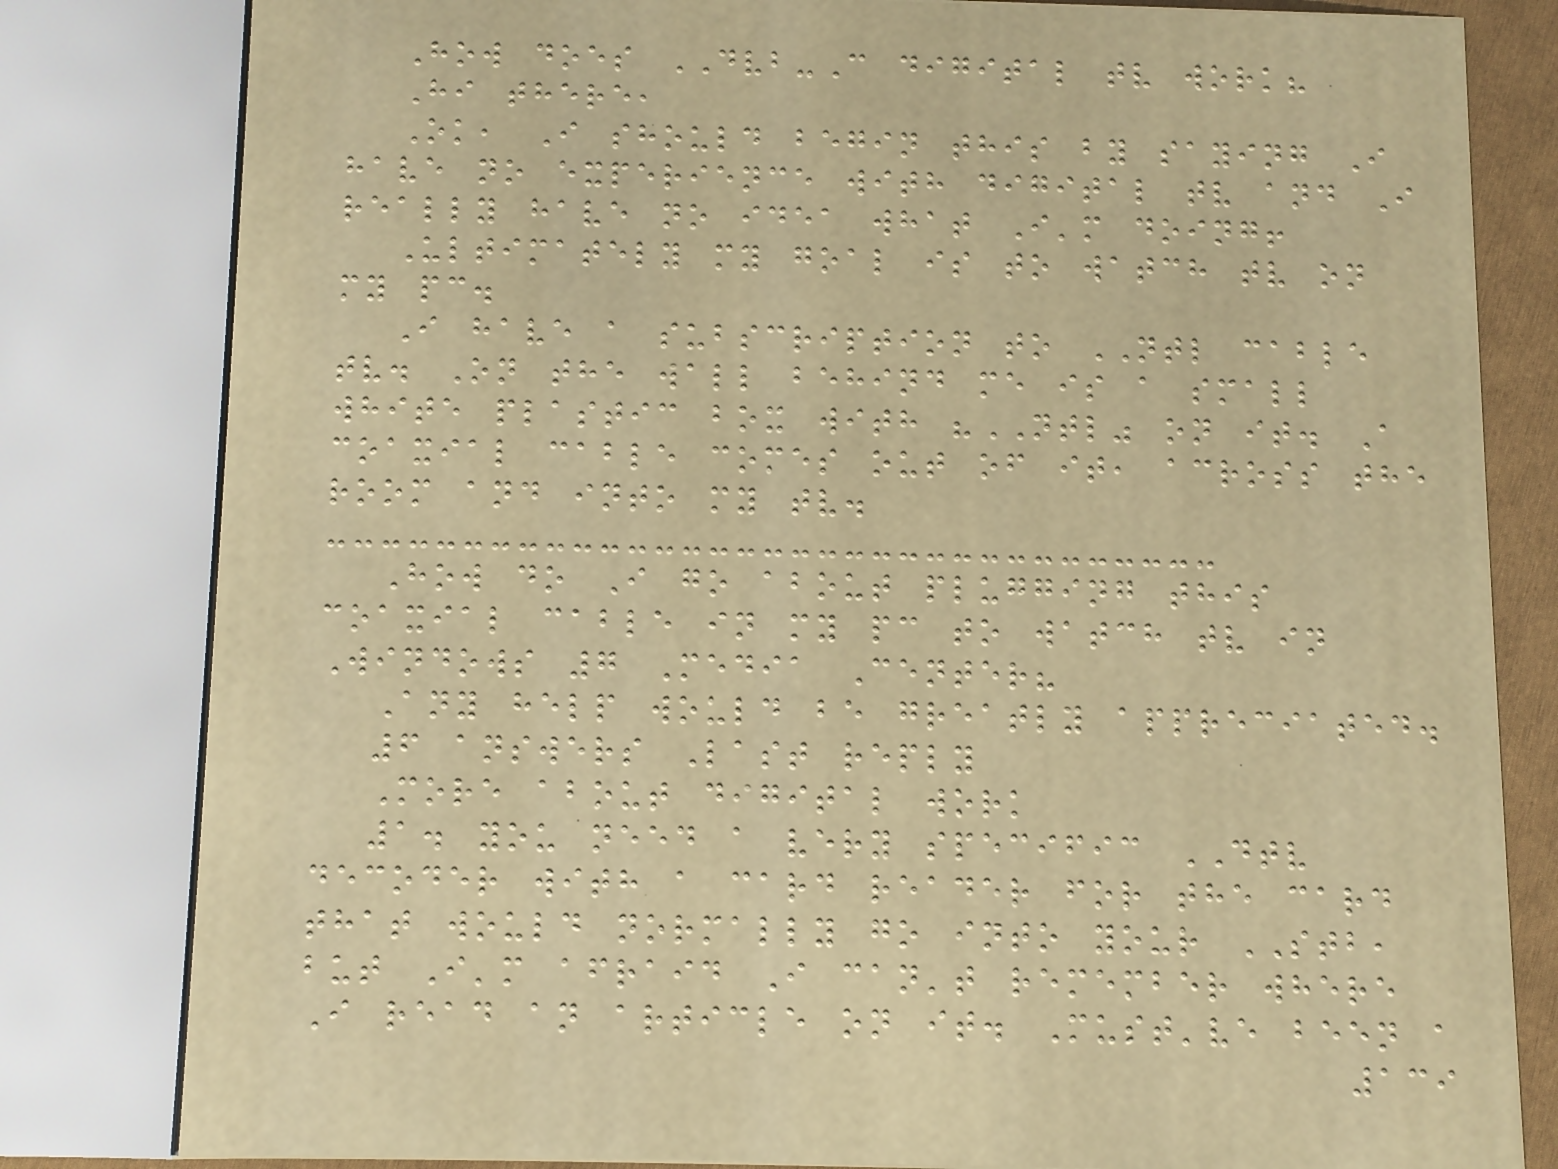How does DVB-C digital tv work?
Hi there,
Ok, I should begin this by saying I
have no experience with digital tv and I
really have no idea what I'm doing!
Ultimately my goal is to watch tv on
my pc.
I have a subscription to NTL cable
tv. On the wall behind me is a small
white plastic box with "NTL" on it. A
coaxial cable comes out of it, across the
room and into my tv.
How do I go about plugging this
coaxial cable in my pc to watch tv in
Windows 7 Media Center?
Any help would be greatly appreciated.
6 answers Last reply
More about digital work
1. you need a very specific DTV
decoder with a card reader for the card
that would normally go into your STB,
but I'm afraid I can't remember where
I read an article on it. Must've been a
139
